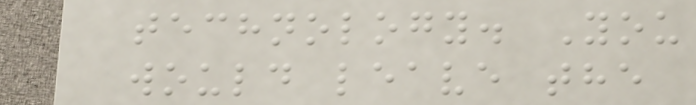technology. You
would leave the
